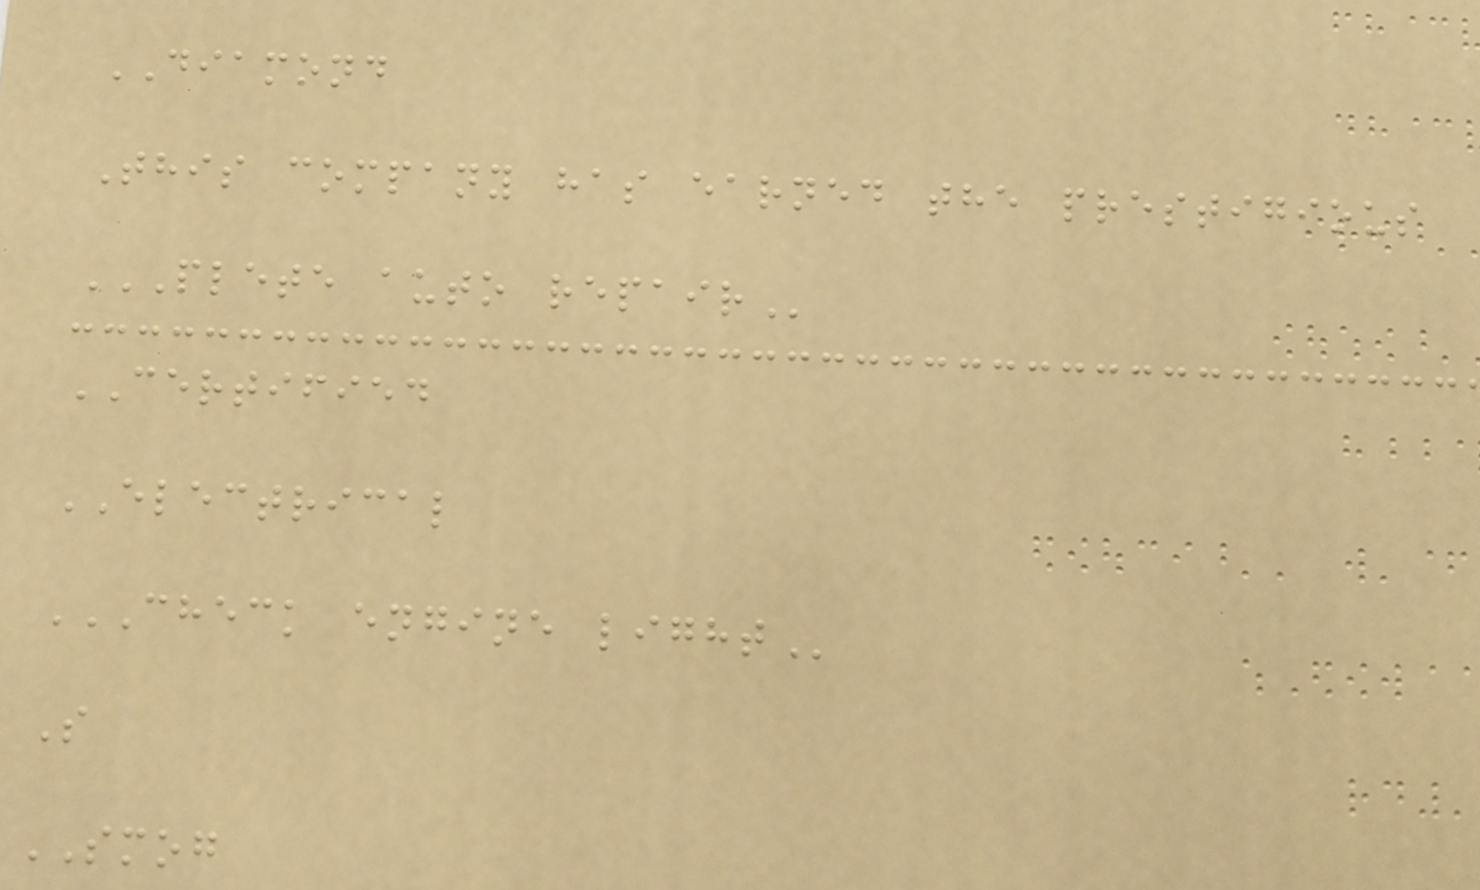DIAMOND
This company has earned the prestigious
PLETE AUTO REPAIR
CERTIFIED
ELECTRICAL
CHECK ENGINE LIGHT
S
SMOG
